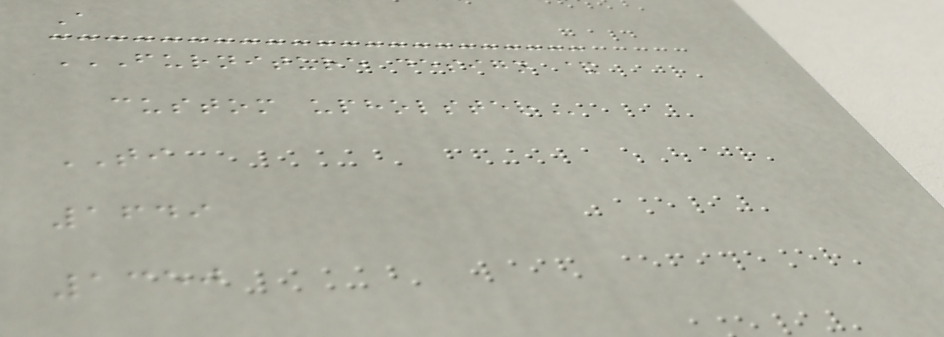A
FURNITURE DESIGN &
CUSTOM UPHOLSTER
TI
1649
1350
